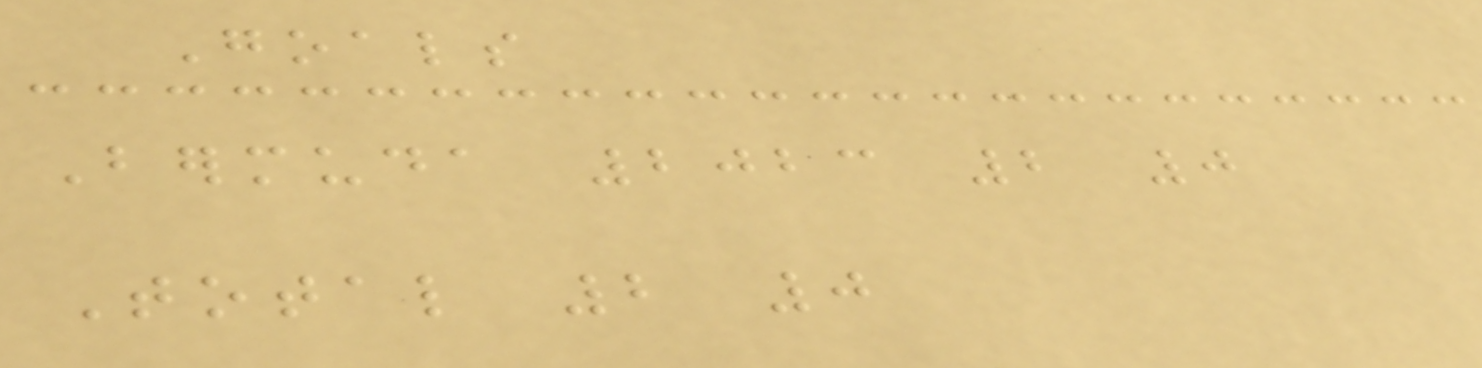Goals
Bermuda 2023 2 0
Total 2 0
